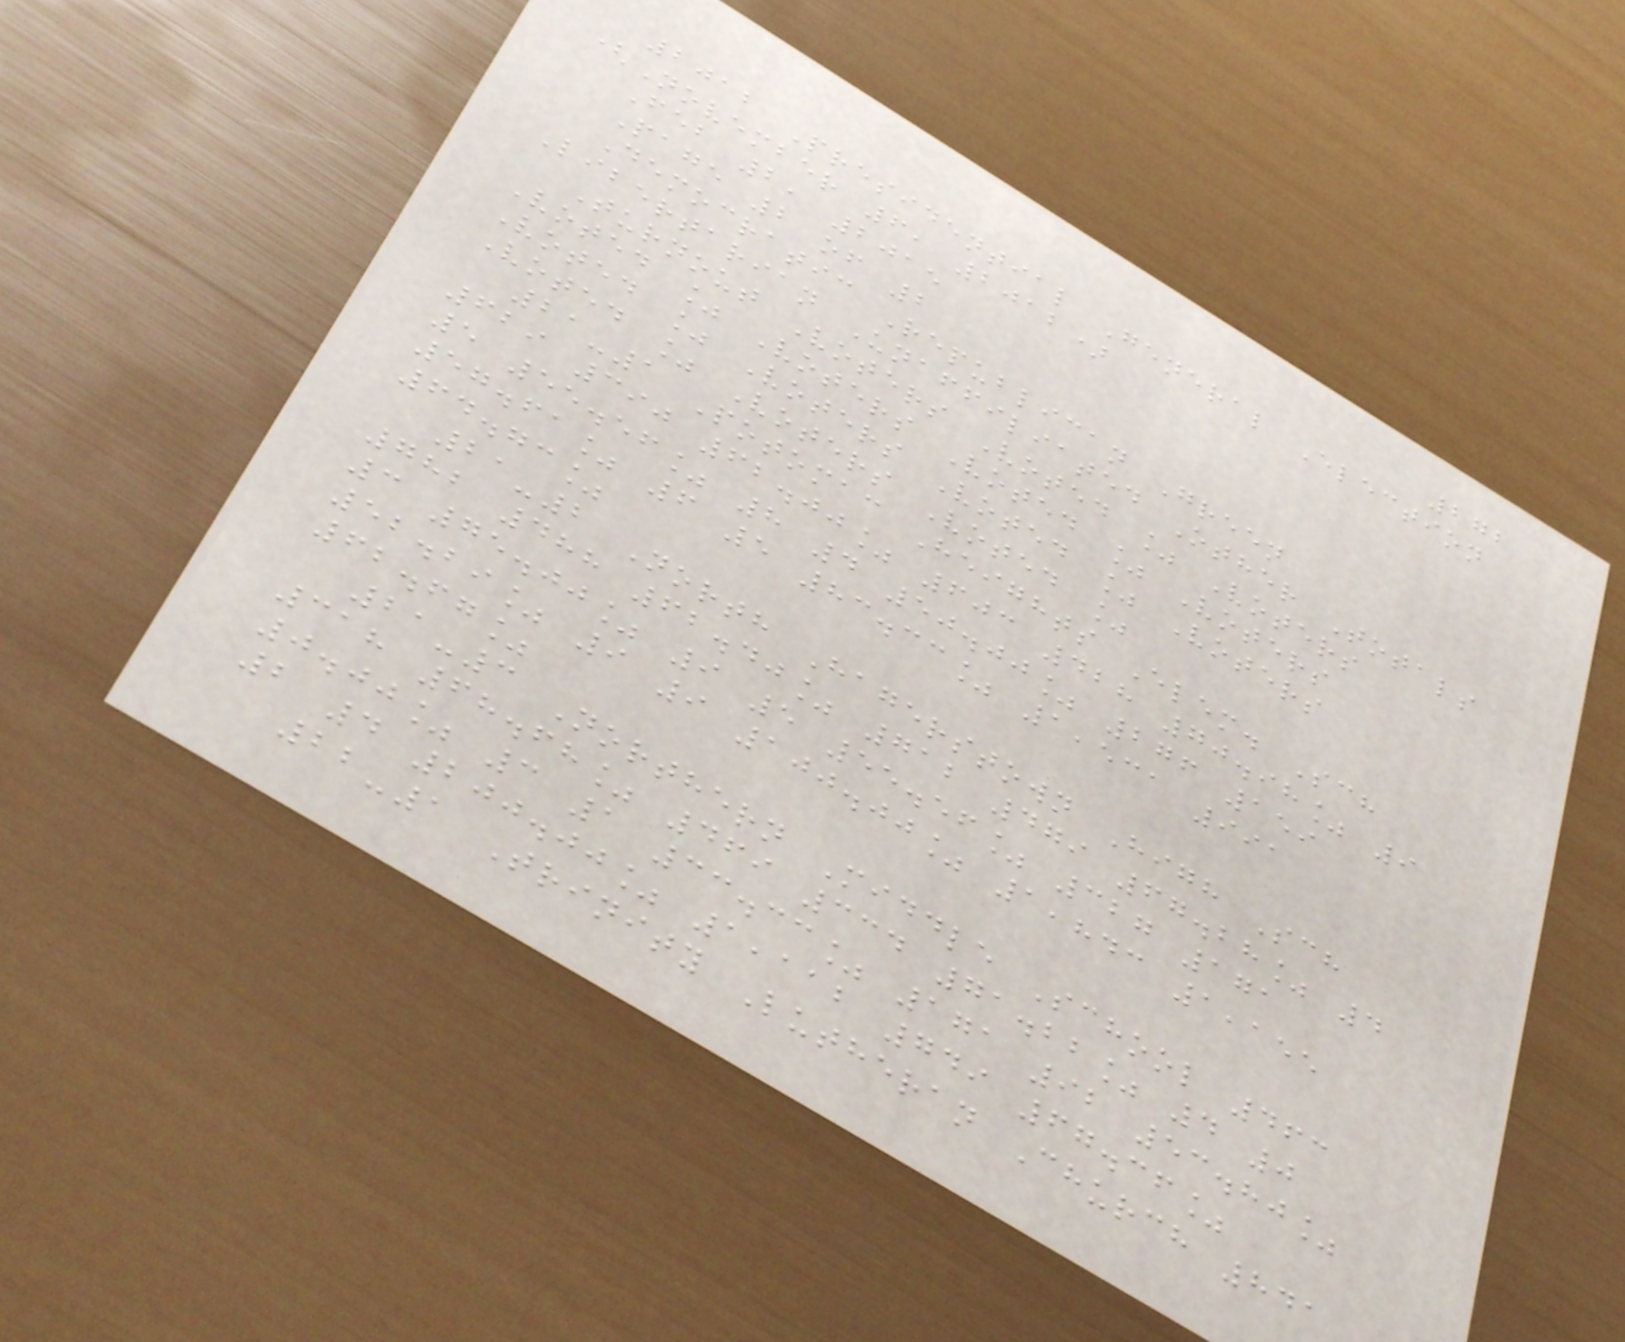272
2012 Presidential General Election
(November 6, 2012)
Feb 2, 2015
Page 2 of 2
Democratic Republican Green
Libertarian Unaffiliated Other Totals
Turnout Voters Voted % Voters
Voted % Voters Voted % Voters
Voted % Voters Voted % Voters
Voted % Voters Voted %
21-1 Potomac Heights Elem. Sch
629 390 62.00% 603 428 70.98% 9
5 55.56% 8 4 50.00% 276 159
57.61% 6 5 83.33% 1,531 991
64.73%
21-2 North Hagerstown High Sch
782 488 62.40% 712 479 67.28% 4
3 75.00% 9 5 55.56% 327 171
52.29% 9 9 100.00% 1,843 1,155
62.67%
21-3 Northern Middle School 463
318 68.68% 469 334 71.22% 4 0
0.00% 3 1 33.33% 171 92 53.80%
2 4 200.00% 1,112 749 67.36%
22-1 Trinity Lutheran Church 841
